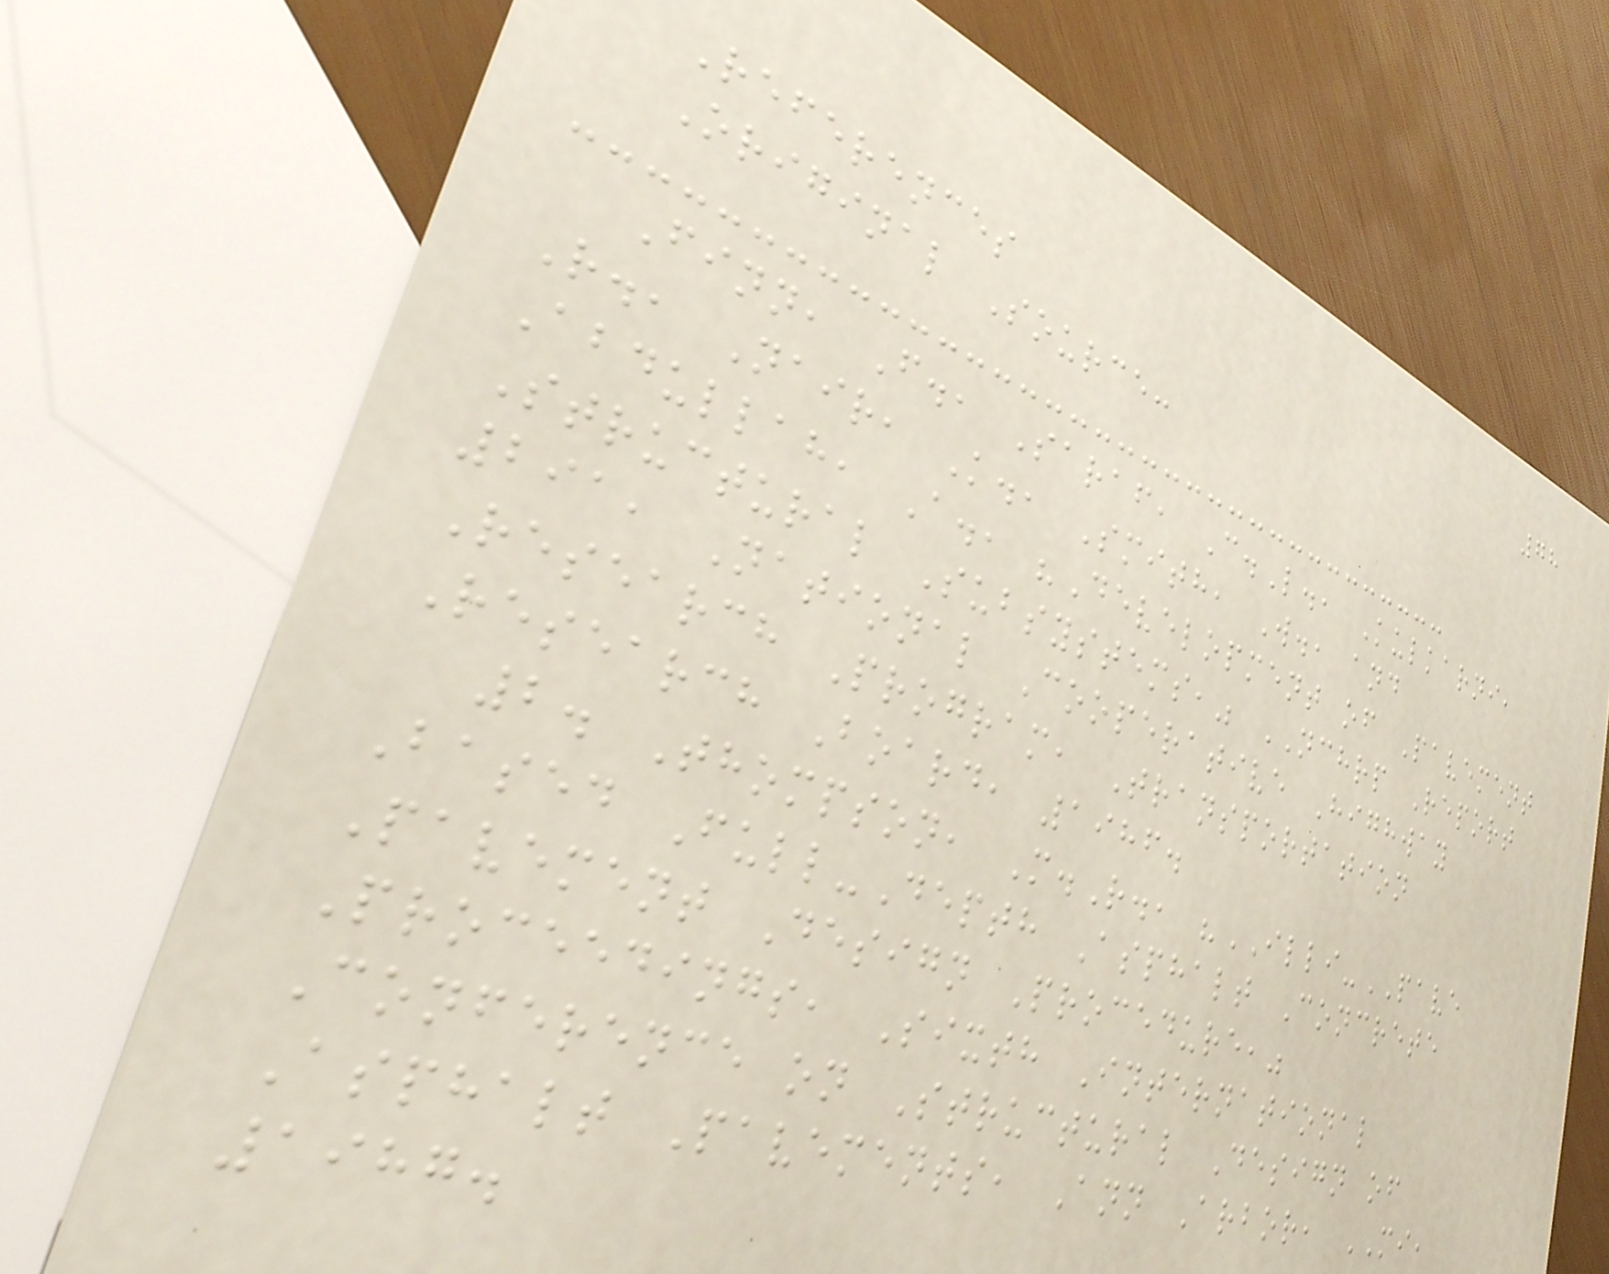78
References
Original Source:
Finn, F., Saraf, C.L., Kulkarni,
R., Nair, K., Smith, W., and
Abdullah, A., "Development of Pavement
Structural Subsystems," NCHRP Report
291, National Cooperative Highway
Research Program, Transportation
Research Board, 1986.
2. Thompson, M.R., "ILLI-PAVE
Based Full-Depth Asphalt Concrete
Pavement Design Procedure,"
Proceedings, Sixth International
Conference on Structural Design of
Asphalt Pavements, Ann Arbor, MI,
1987.
